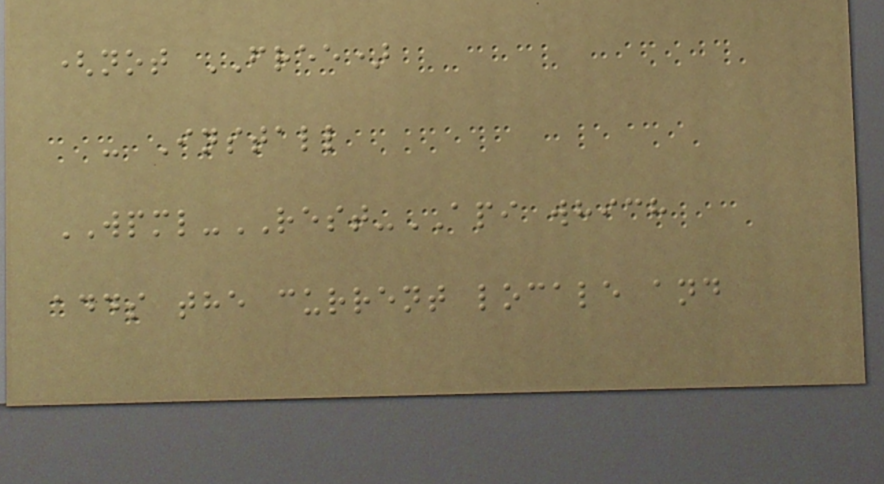(not FREE)
- Install
WPML-REST-API which
adds the current locale and
